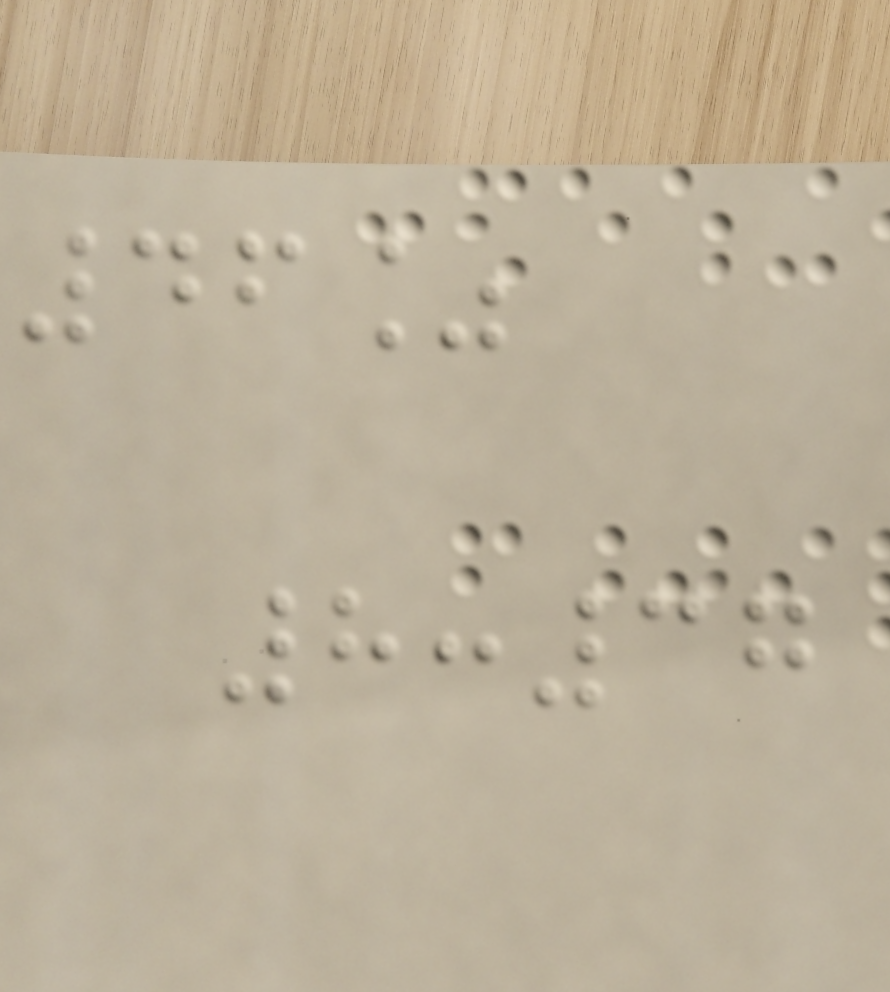46%
8:37
